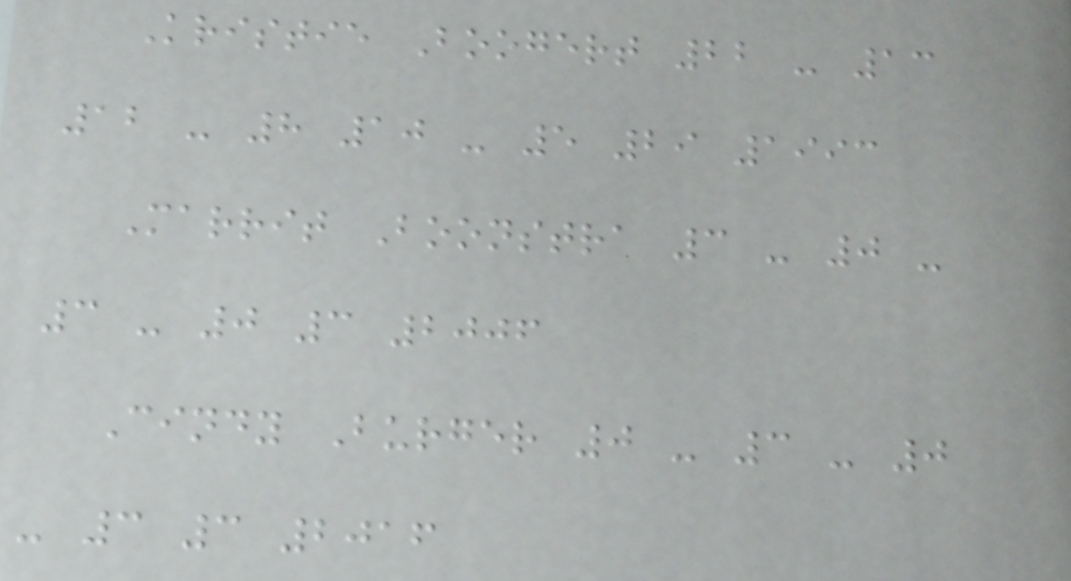Kristie Boogert 22 - 13
12 - 8 10 - 5 29 1993
Marrit Boonstra 3 - 0 -
3 - 0 3 2006
Cindy Burger 0 - 3 - 0
- 3 3 2016
